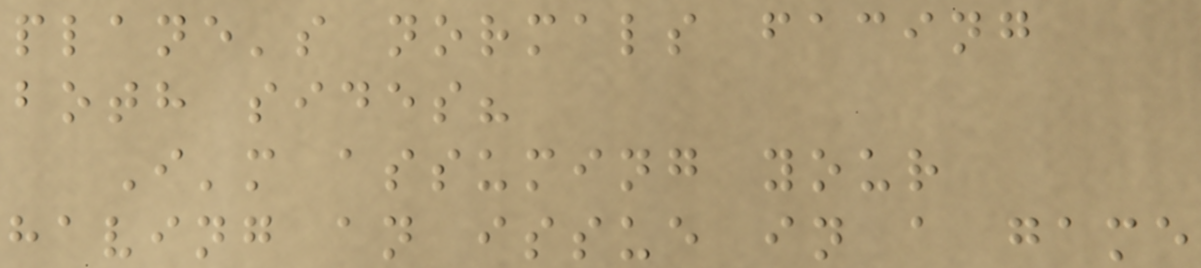plane's normals facing
both sides?
I'm assuming your
having an issue in a game
